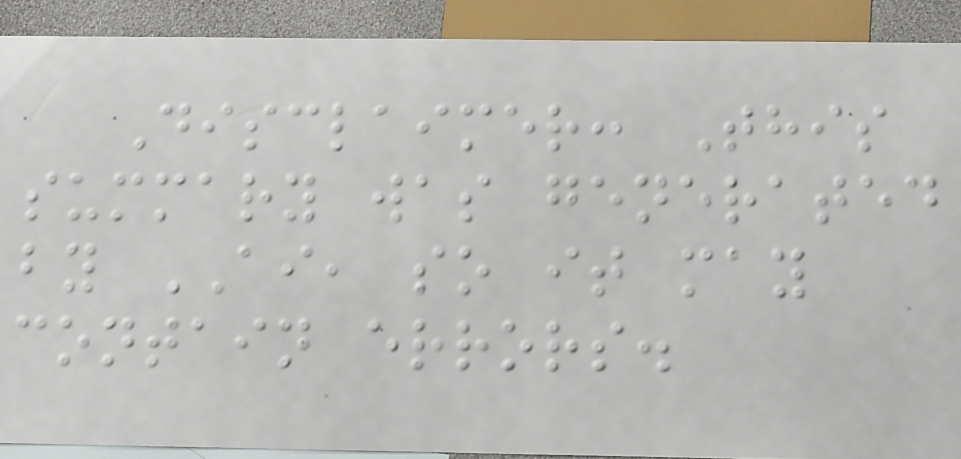Disclaimer: This
summary was generated
by AI, so it may
contain errors.
